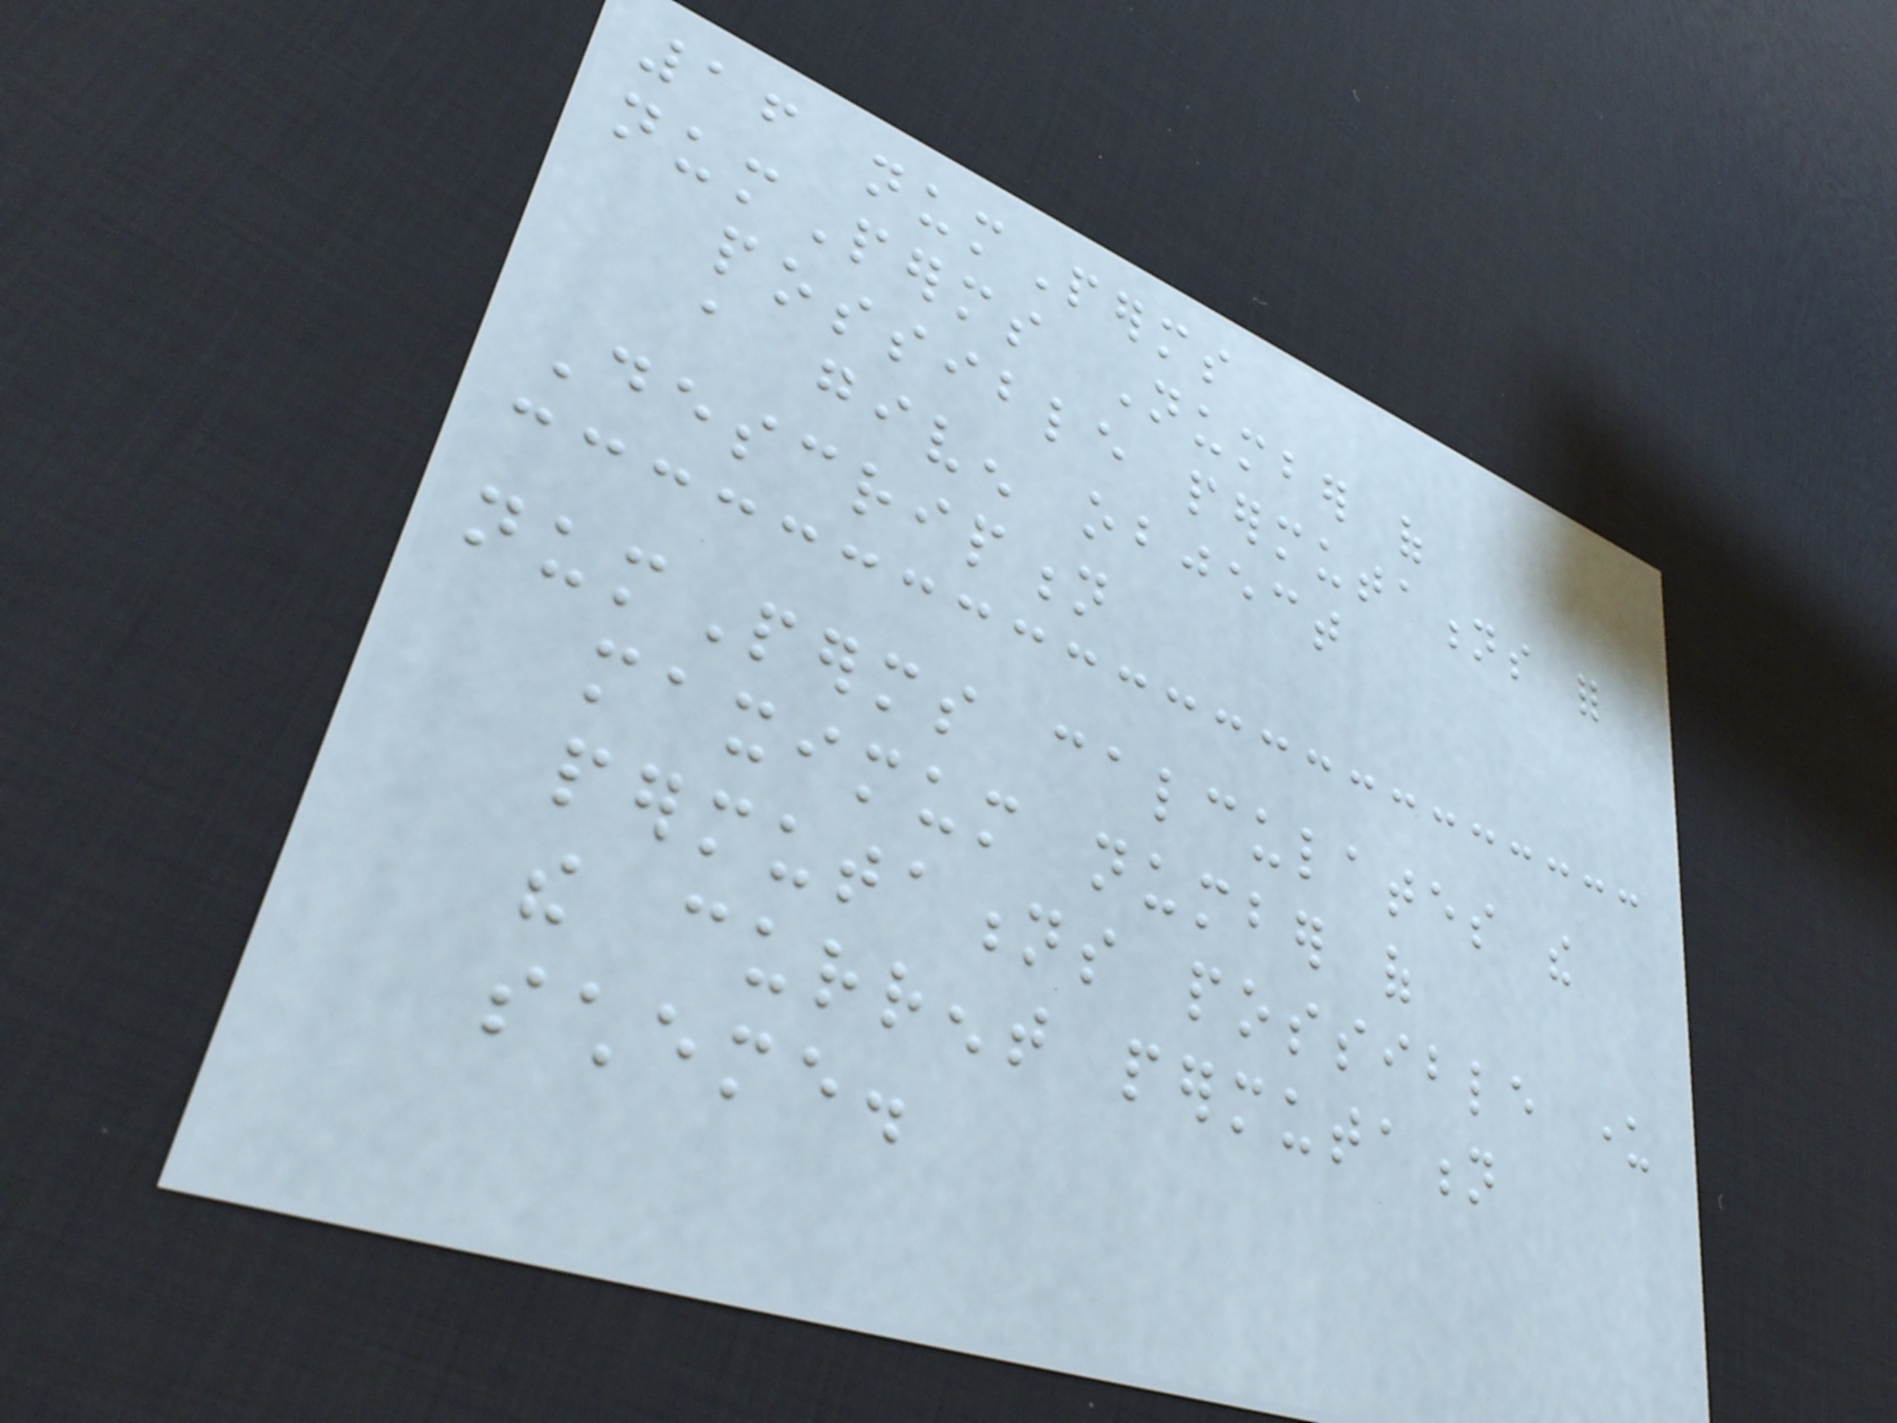16 numPerms
numPerms Number of
possible permutations for
a given object
Description
numPerms calculates the
maximum number of
permutations possible under
the current permutation
scheme.
